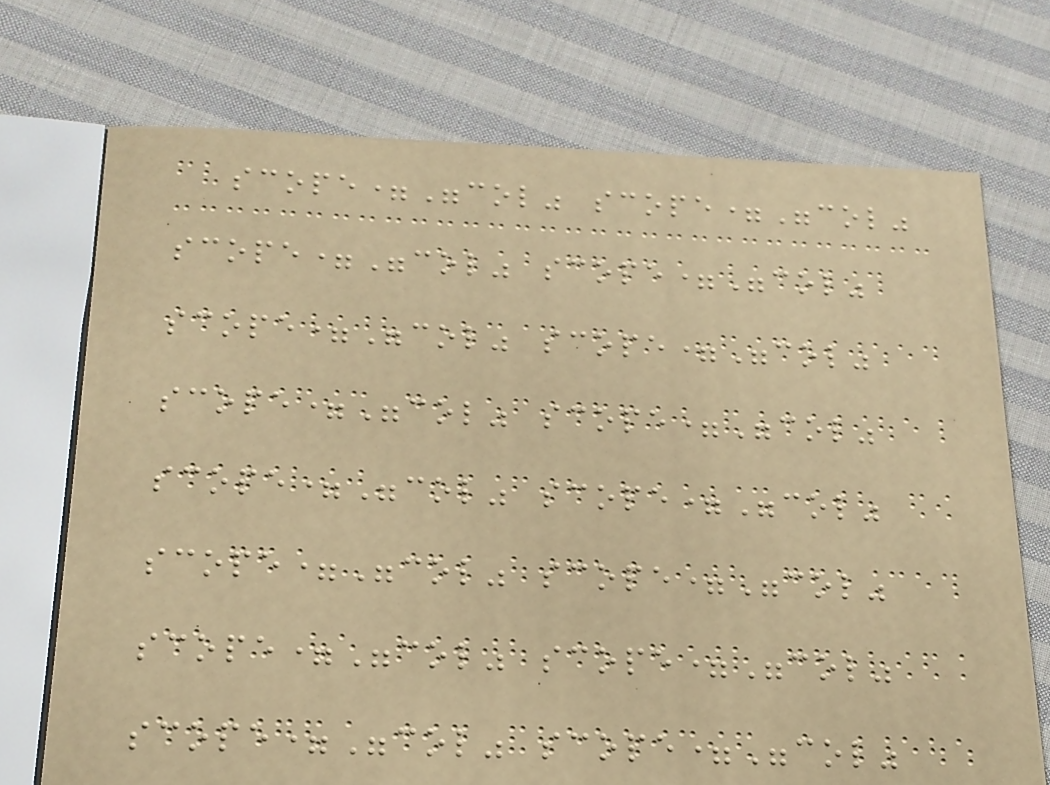scope="col" scope="col"
scope="col" scope="col"
scope="col" scope="col"
scope="col" scope="col"
scope="col" scope="col"
scope="col" scope="col"
scope="col" scope="col"
scope="col" scope="col"
